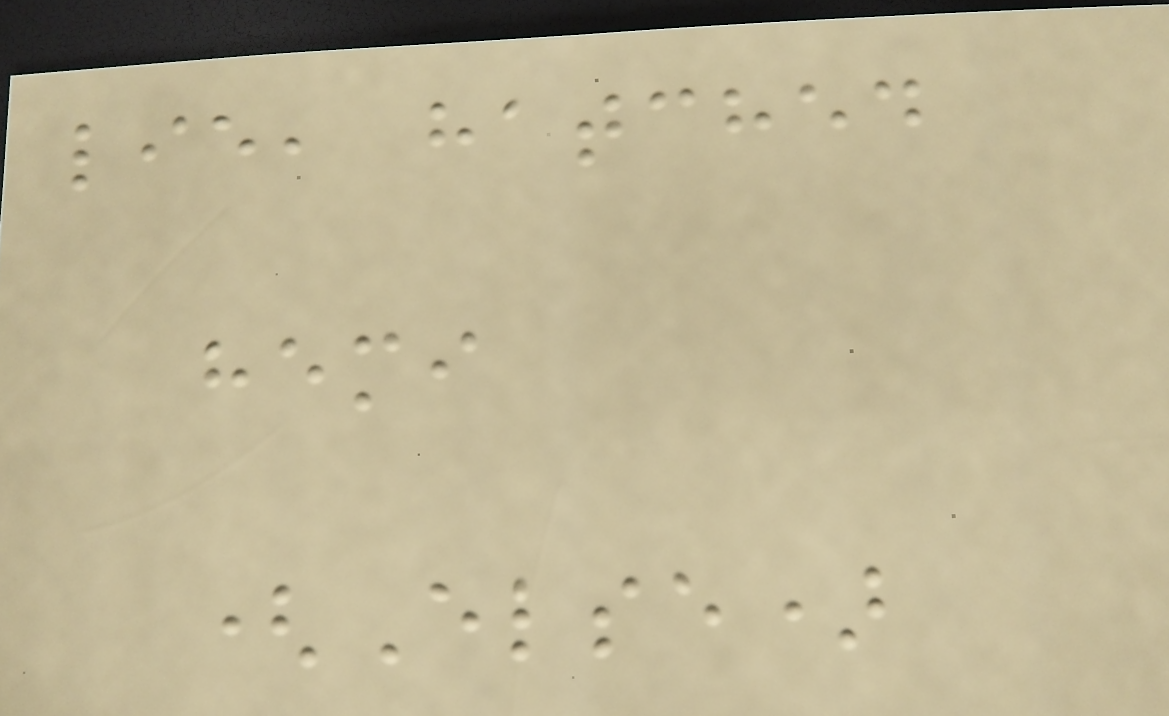lie, hatched
hemi
(Else)
